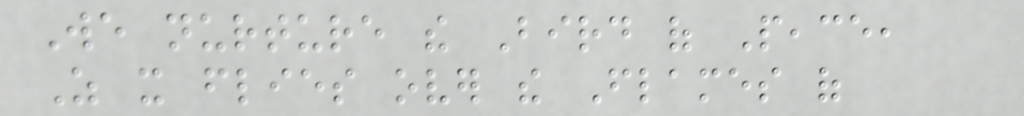We nurture the Bird of Peace,
As it flies over the Flames of
